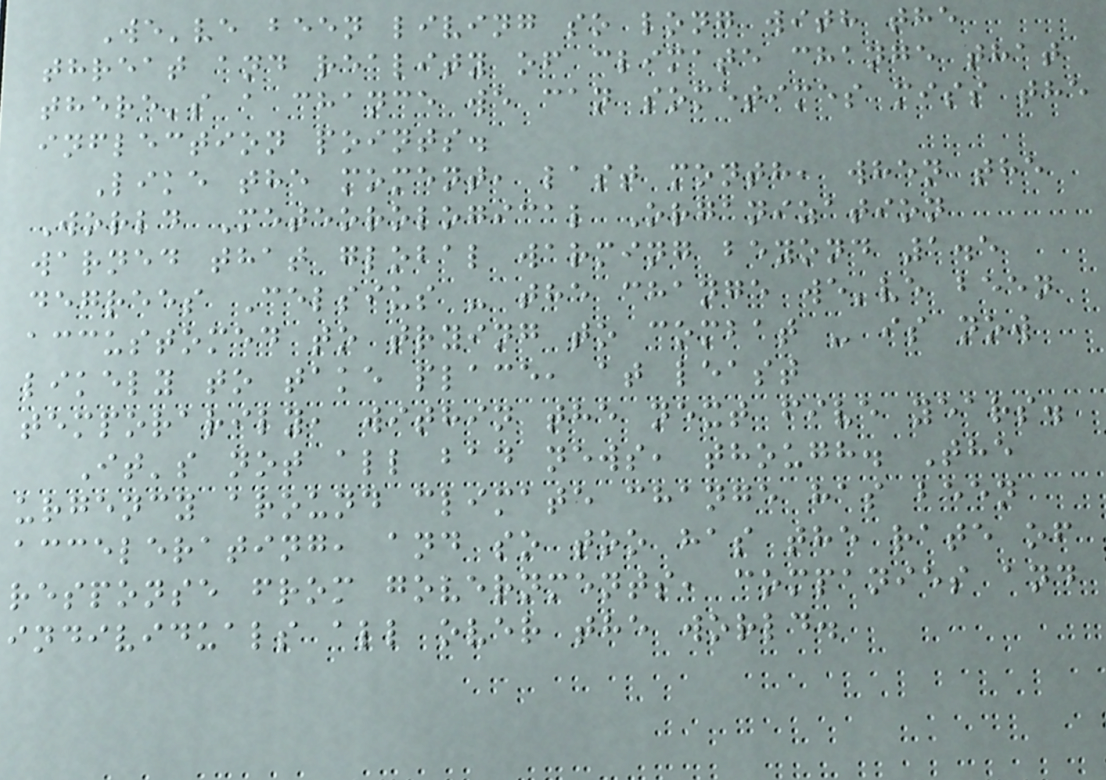We've been living so long with the
threat and reality of climate change that
there's a chance we can sometimes miss the
inflection points.
Like the moment, last month, when the
World Meteorological Organization
warned that global warming beyond 1.5
degrees Celsius - the change we've been
accustomed to trying to combat - is now
likely to take place, at least
temporarily, within the next five years.
It's not all bad news, though. The
urgency around climate change has been
accelerating, and so too has the rate of
response from governments, companies and
individuals all over the world.
